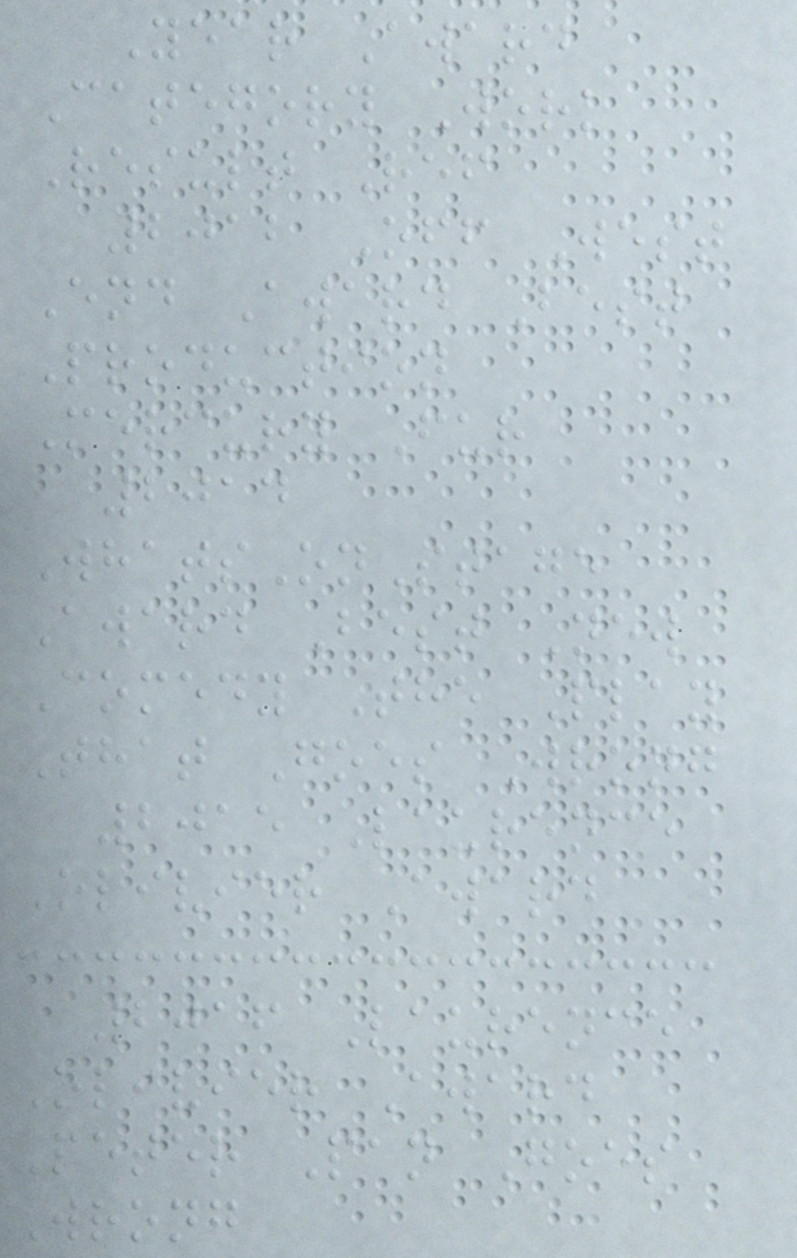Year Award
Category Work
Result Ref
2012 Off West
End Award Best
Production
Mercury Fur
2014
WhatsOnStage
Award Best New
Comedy The Play
That Goes Wrong
2015 Laurence
Olivier Award
2016 Laurence
Olivier Award
Peter Pan Goes
Wrong
